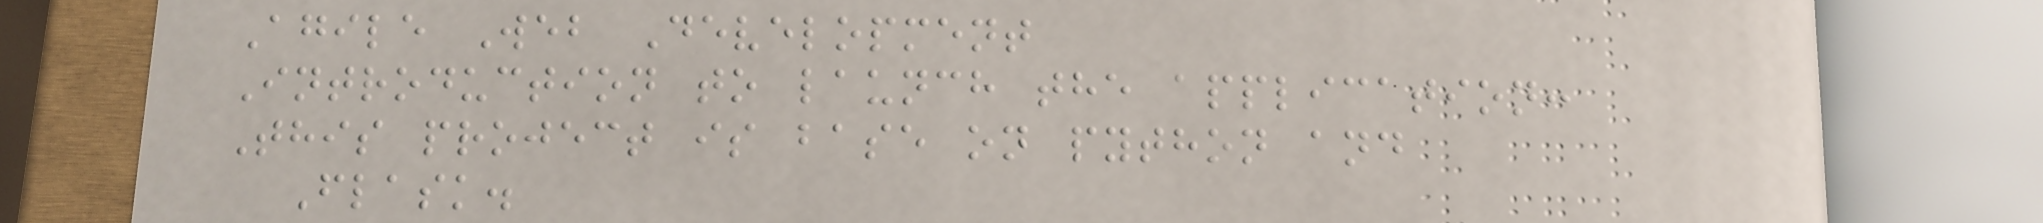Agile Web Development
Introduction to launch the application:
This project is base on python and
Flask.
